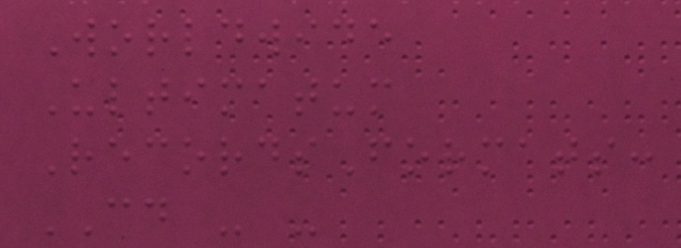Worldwide
Ultimatum
RecordsFormats:
CD - -
